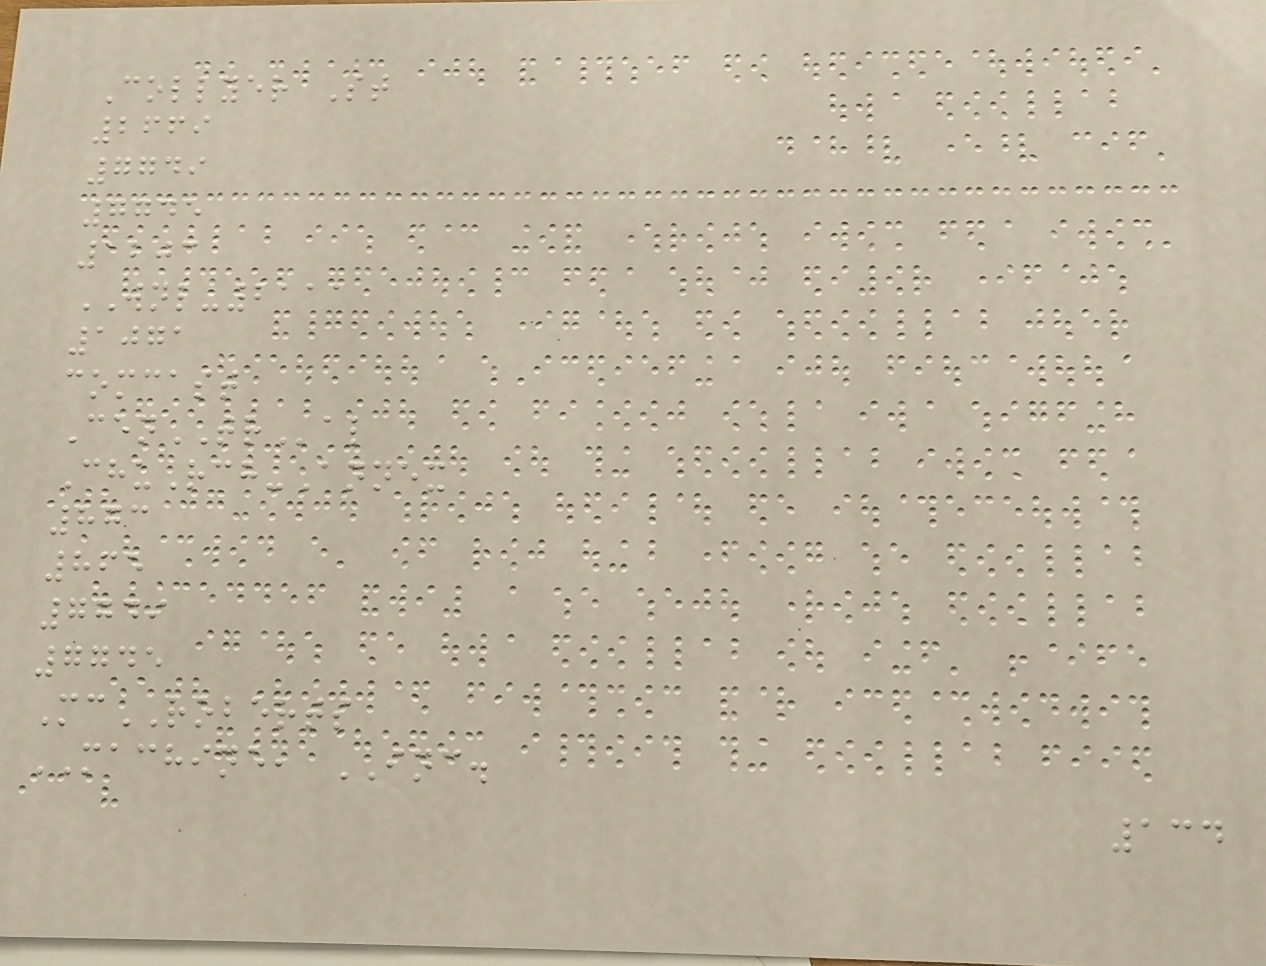Collyer St
2669
7749
7745
1203
WNL-2111
1071
comcast
CenTRal
ChuRch-Annex
873
865
7749
7745
McROBERTS
MACHINE, INC.
134
